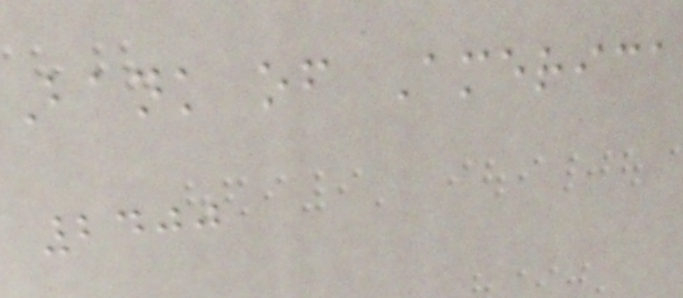Bank of America
2400
